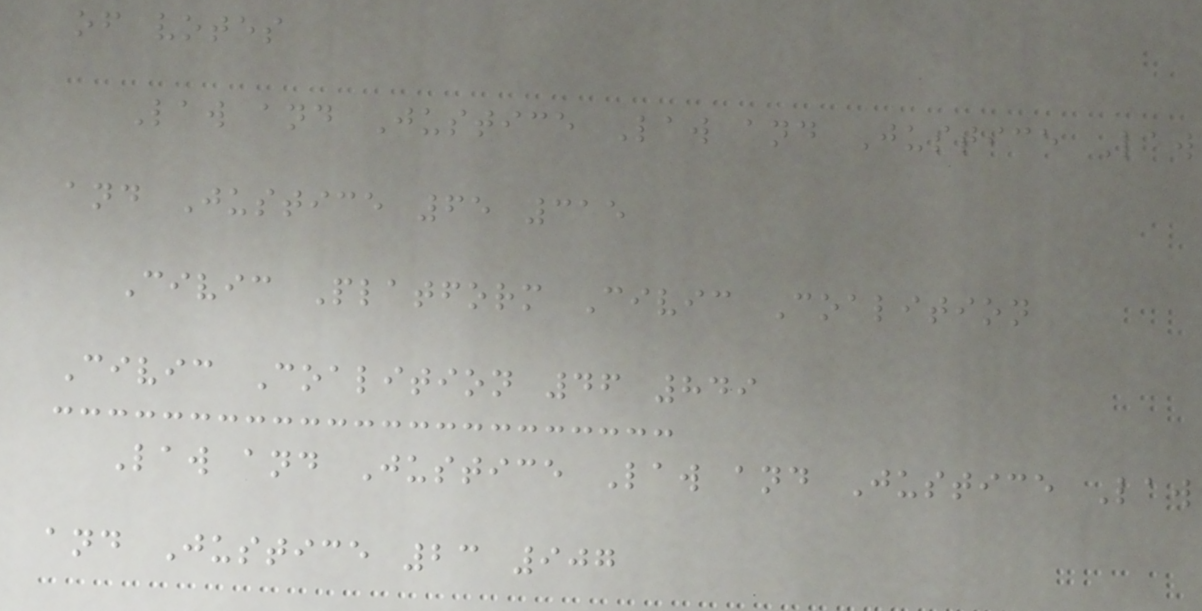of votes
Law and Justice Law and Justice Law
and Justice 65 315
Civic Platform Civic Coalition
Civic Coalition 46 849
Law and Justice Law and Justice Law
and Justice 23 907
